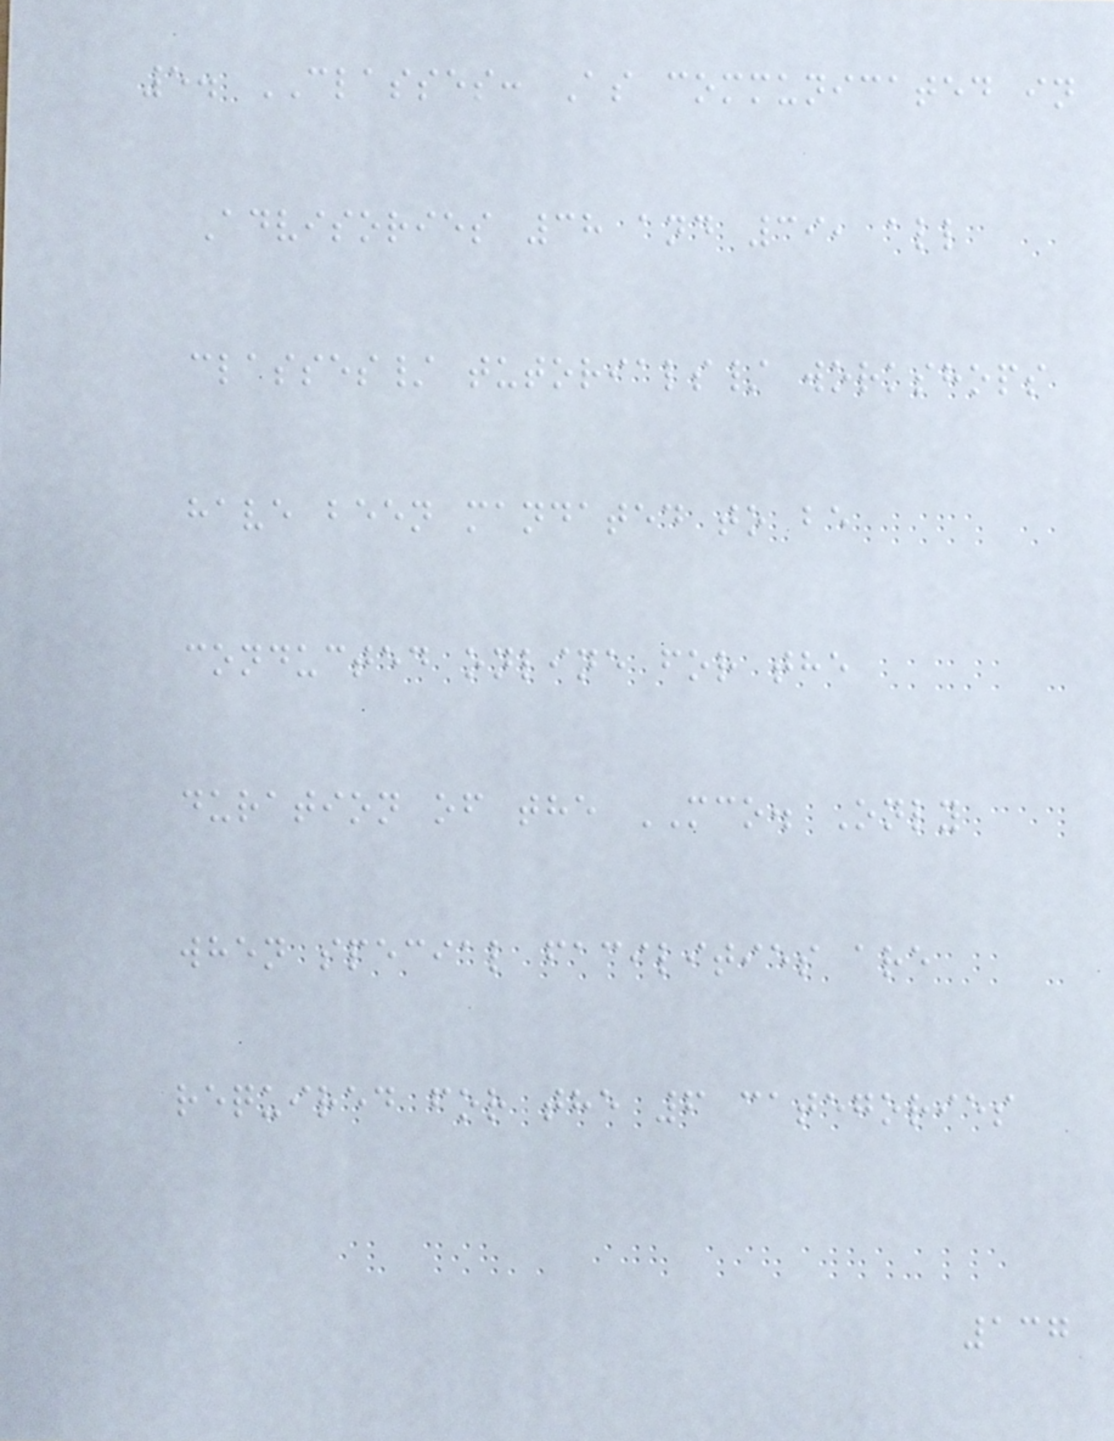5. CLASSES: As communicated in
Advisories 38 and 39, all
classes/ tutorials/ workshops
have been mandated to be
conducted online for the
duration of the MCO. Only
when special facilities are
required for the 6 categories
137
